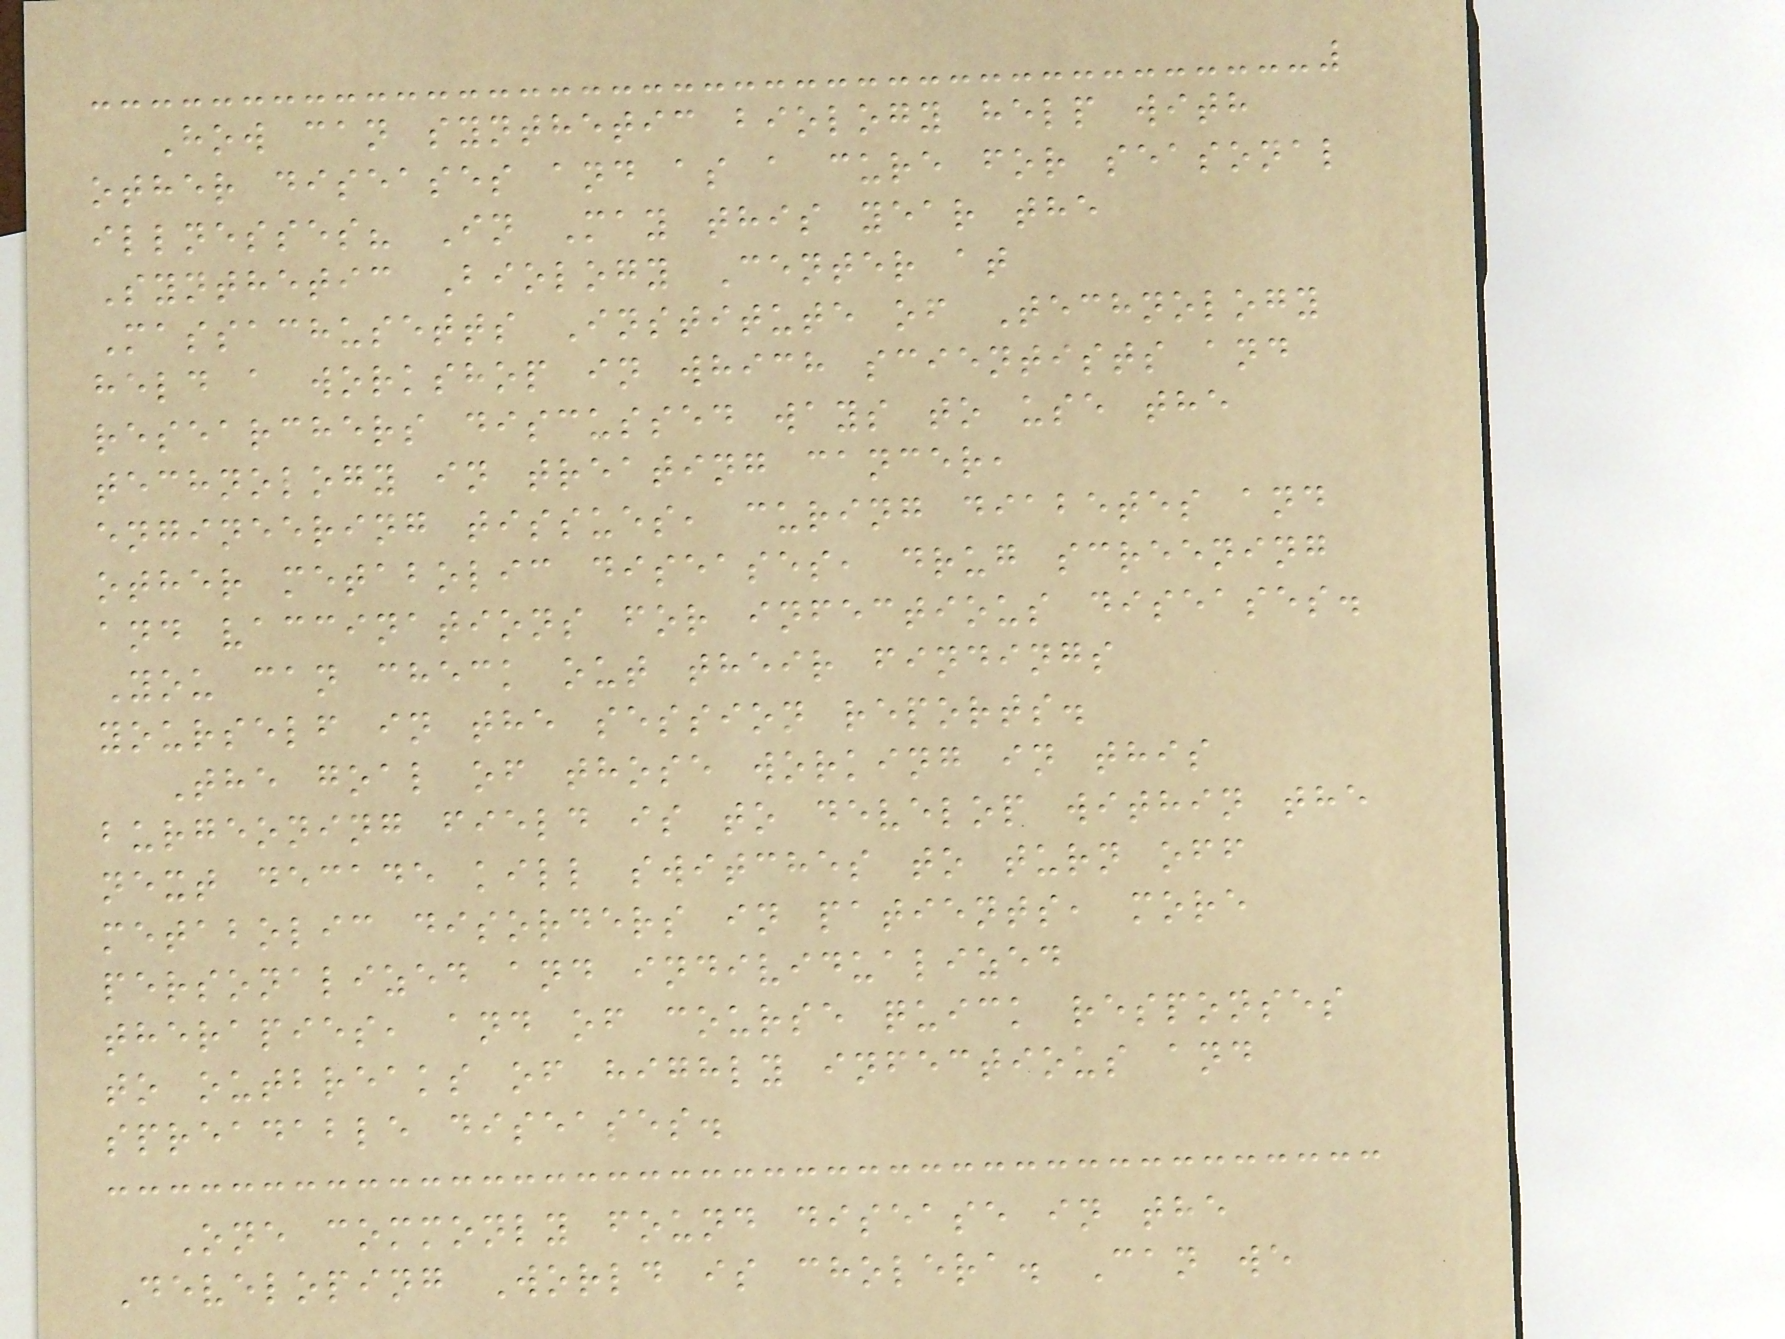How can synthetic biology help with
other diseases and as a cure for seasonal
illnesses? In May this year the
Synthetic Biology Center at
Massachusetts Institute of Technology
held a workshop in which scientists and
researchers discussed ways to use the
technology in treating cancer,
engineering tissues, curing diabetes and
other metabolic diseases, drug screening
and vaccinations for infectious diseases.
You can check out their findings
yourself in the session reports.
The goal of those working in this
burgeoning field is to develop within the
next decade kill switches to turn off
metabolic disorders in patients, more
personalized and individualized
therapies, and of course quick responses
to outbreaks of highly infectious and
spreadable diseases.
One commonly found disease in the
Developing World is cholera. Can we
